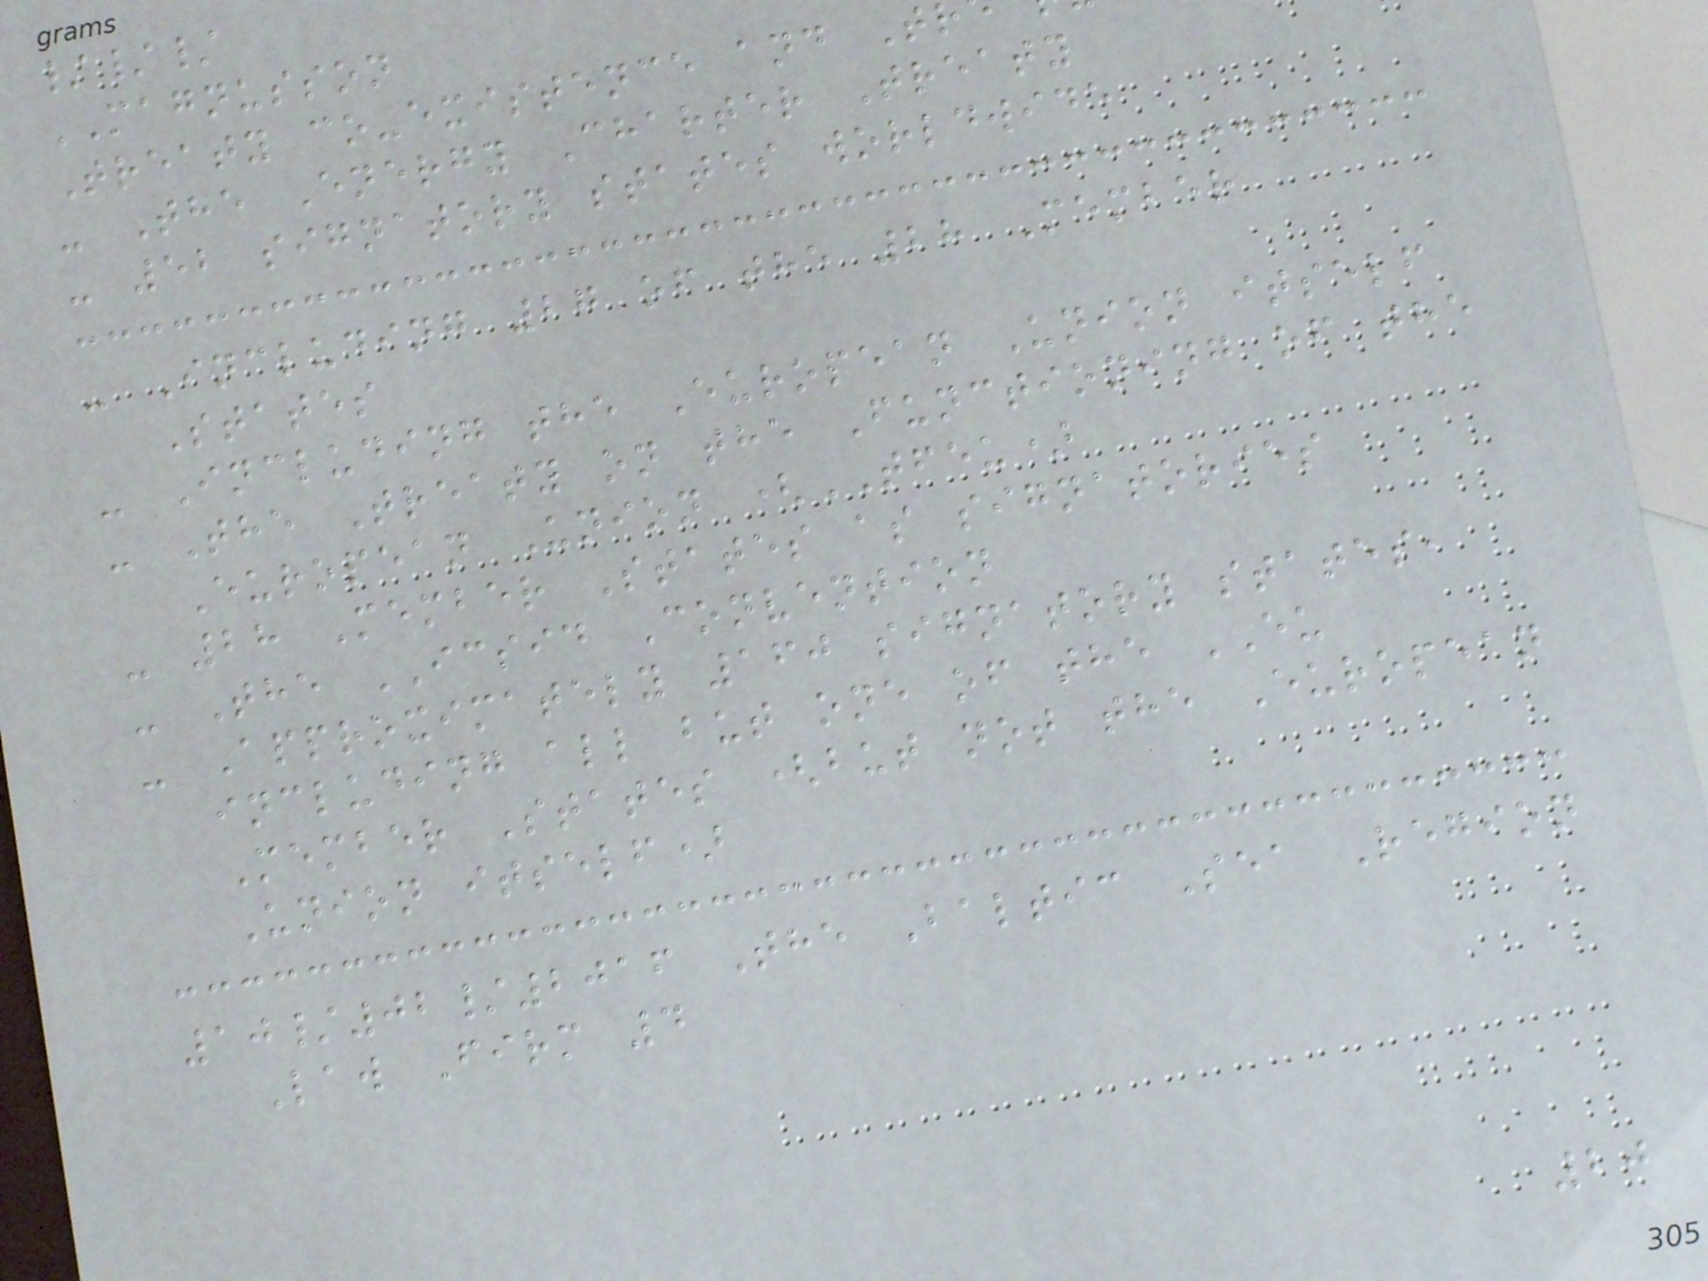///
MAGNUSSON
Treaty co-existence and T
- The Energy Charter Treaty
- 52 signatory states worldwide
- Including 27 of the 28 Member
States
- Including the European Union itself
- The Treaty on the Functioning of the
European Union (TFEU)
- 28 Member States as signatories
- The ICSID Convention
- Approximately 160 signatory states,
including all but one of the EU
Member States (but not the European
Union itself)
10/02/2016 The Baltic Sea Region
Law Firm 4
20
